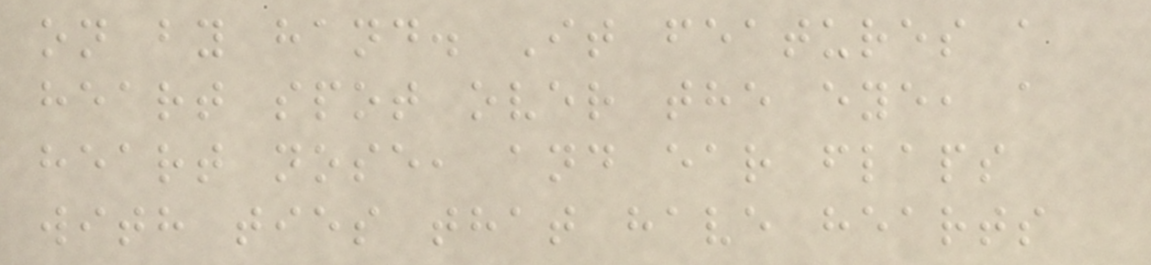on by hand. It features a
heart spot over the eye, a
heart nose, and ear flaps
with ties that have hearts
